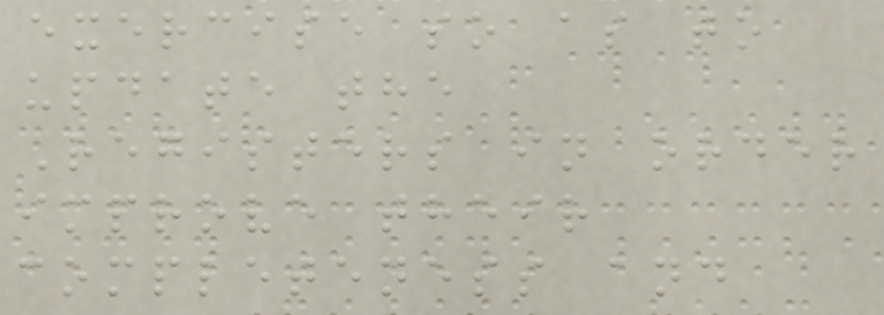exercise so as to
update the
Registers in order
improve their
completeness and
